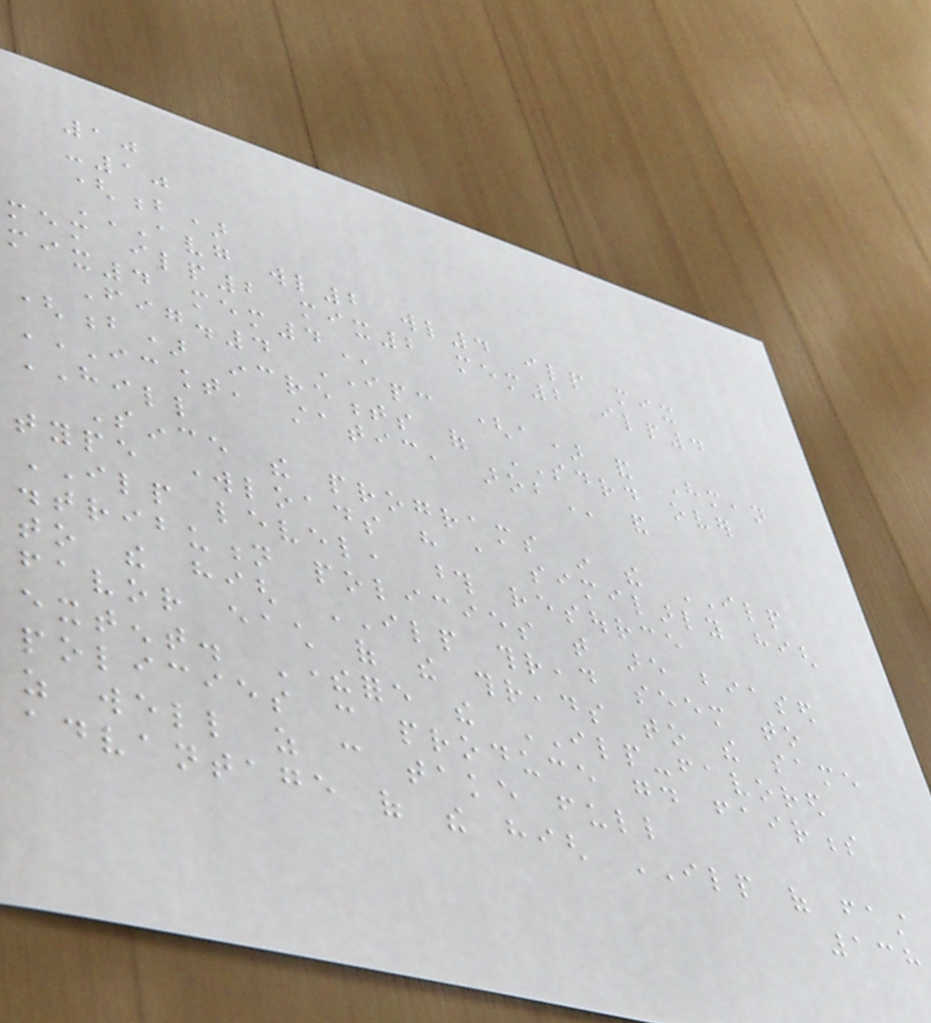10
-10
(b)
AVG WL2 WL4 ILP MIX
MEM ILP2 MIX2 MEM2 ILP4
MIX4 MEM4
Fig.4 IPC (a) and Hmean
(b) increments of SDRD over
ICOUNT, STATIC, AROB and
HILL
Since the programs in the ILP
type workloads have a similarly high
ILP level, those resource
distribution policies that are biased
to the high ILP thread seem to
favor each of the threads to the same
extent. Therefore the ILP-favored
policies can produce good fairness
as well as can take full
advantage of the high ILP of fast
138
